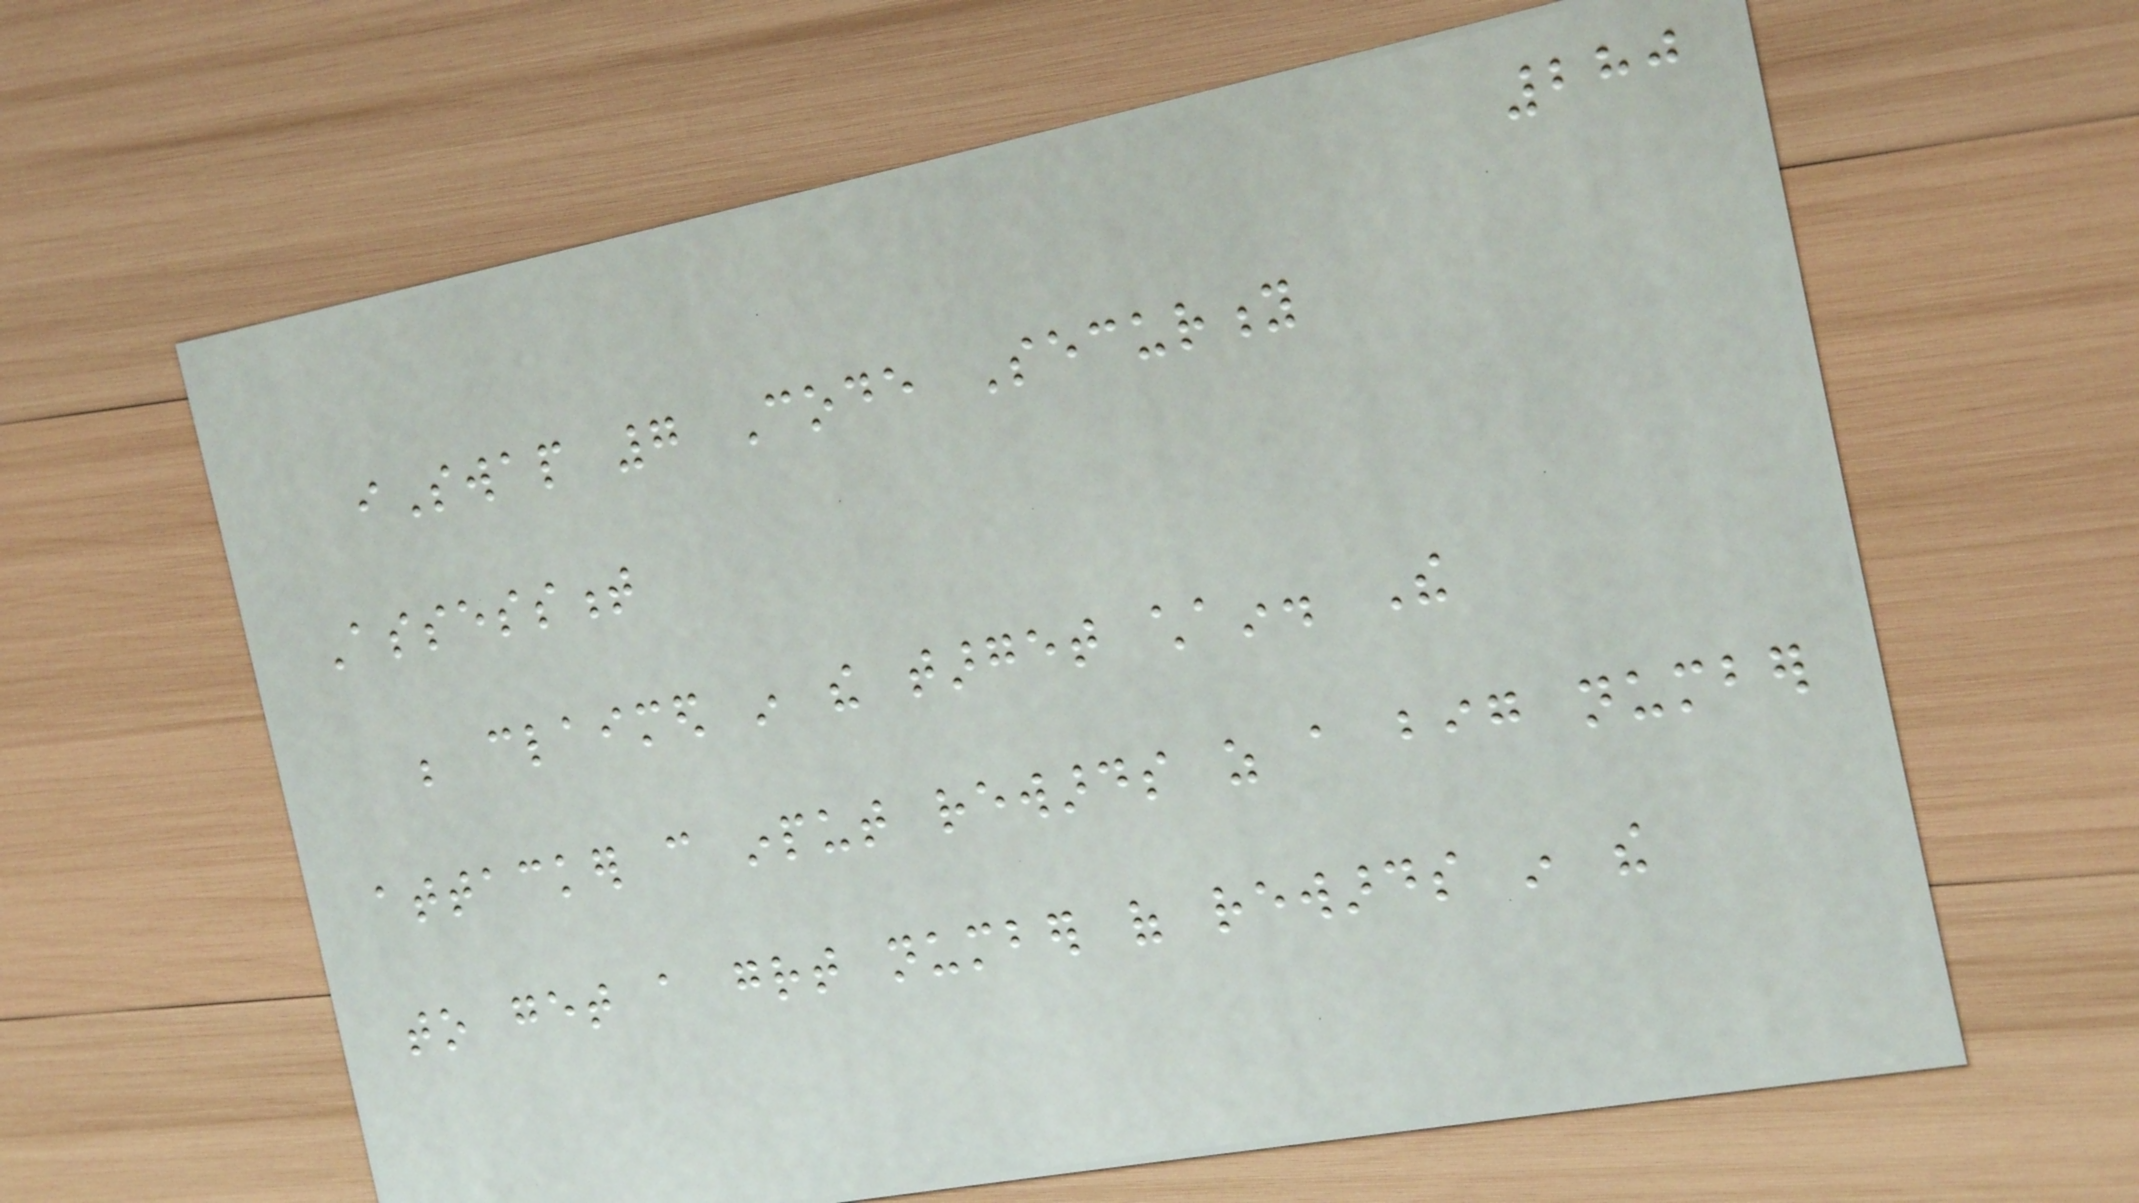280
iSwap 7 Code Security
Assessment
be claimed in the target chain. The
attacker can input rewards as a big number
to get a great number of rewards in the
